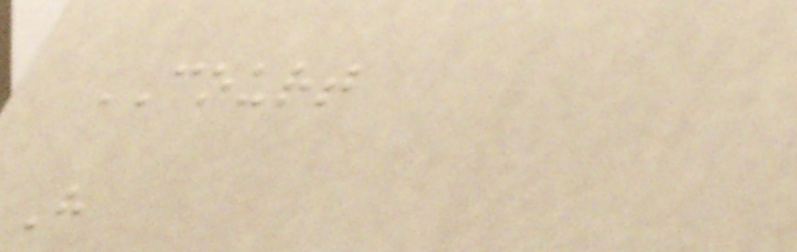COURT
H
